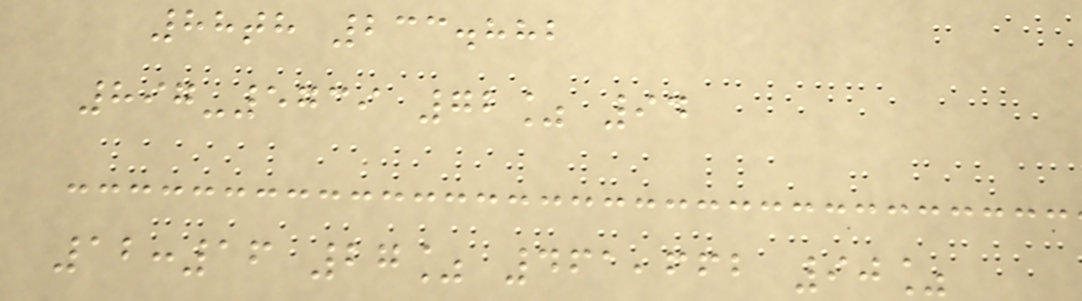88th 233.882
897-5739 72% 94
12:16 27% 461,662 90%
